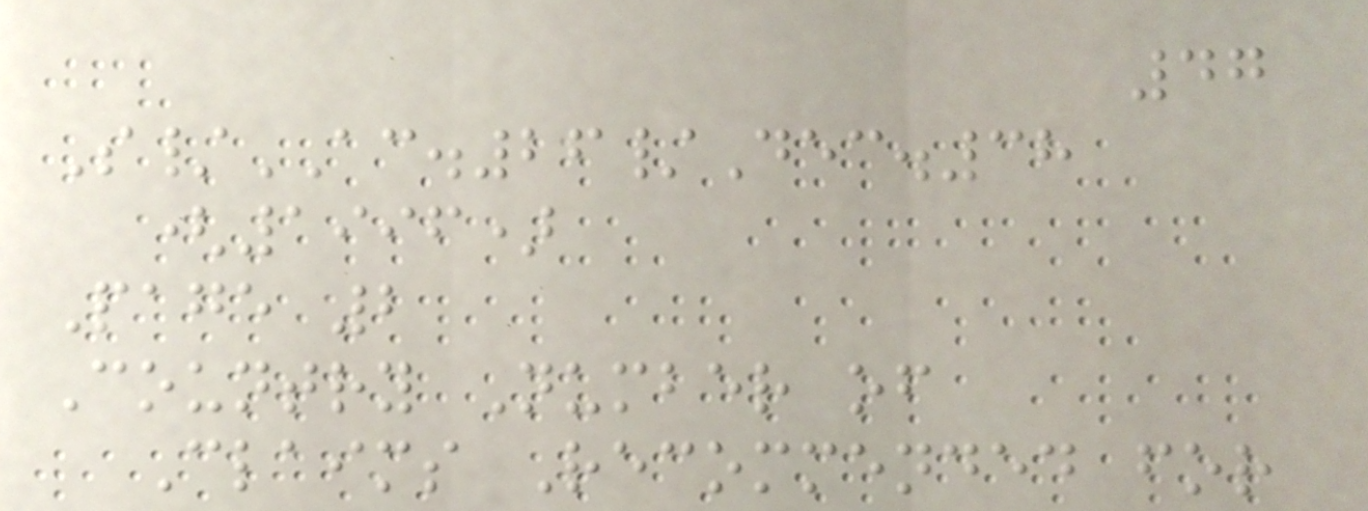47
S/AC.26/Dec.38
(1996)
Page 2
Country Number of
Claims Recommended for
